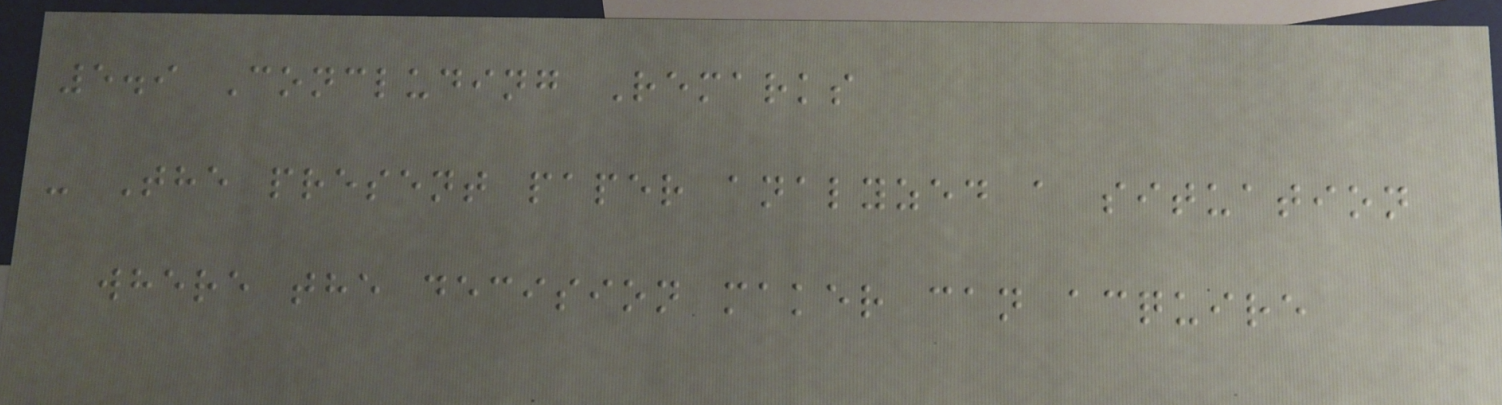5.9 Concluding Remarks
- The present paper analyzed a situation
where the decision maker can acquire
